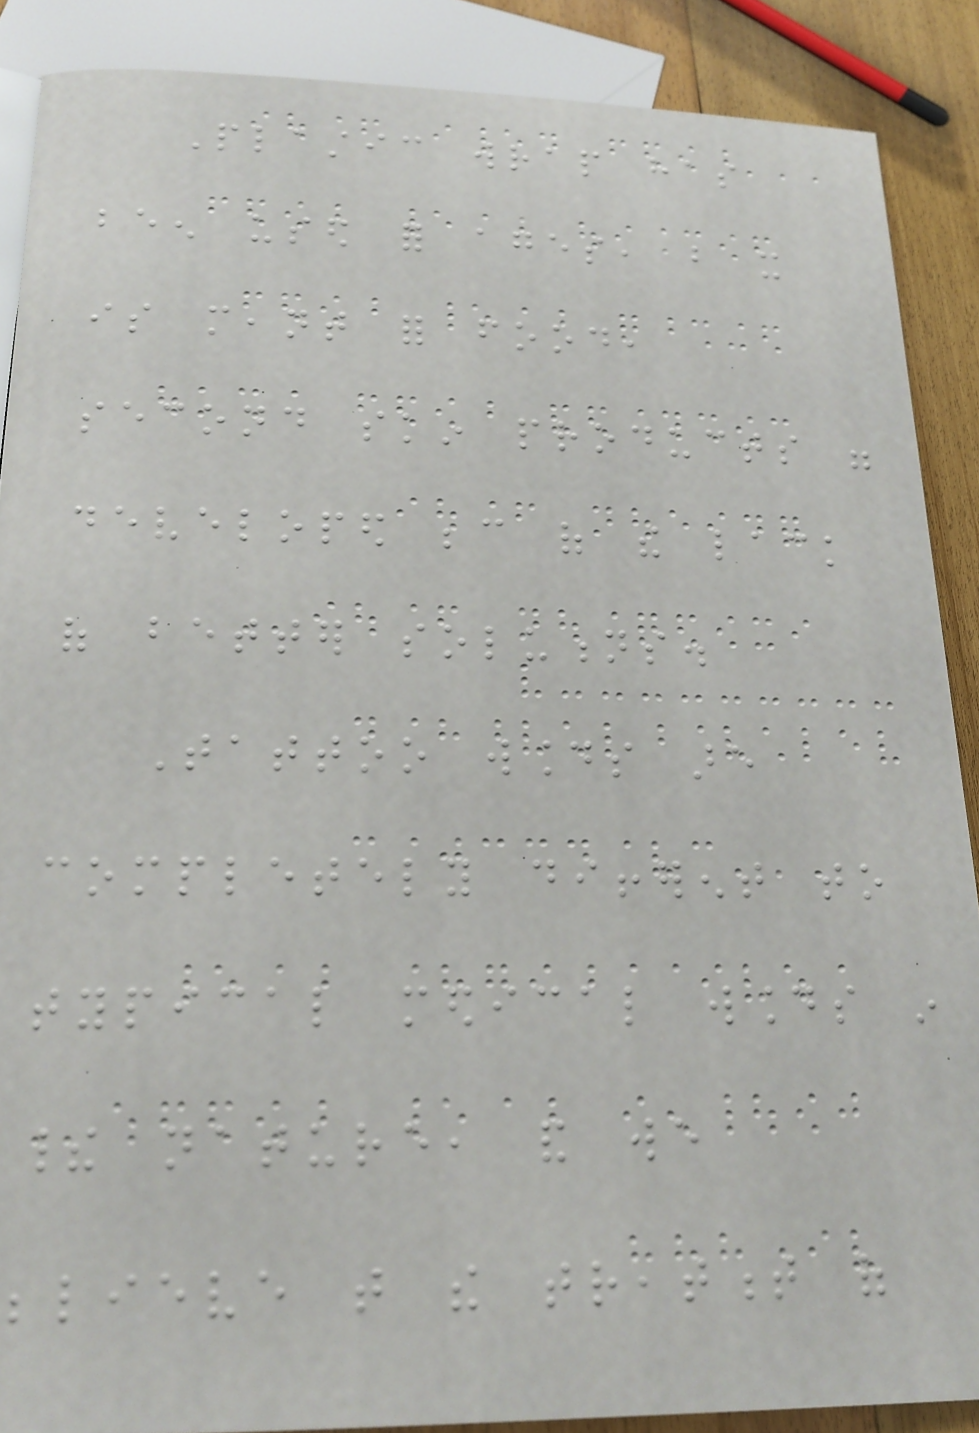Plastic wrap has
been used for ages, but it
is meant for food,
second skin products were
developed because of the lack
of better solutions.
Tattoo wounds are
completely different to
typical medical wounds in
their nature, and we
believe that the treatment of
